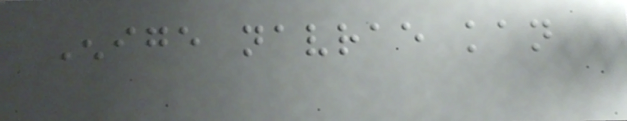Enige navrae kan
